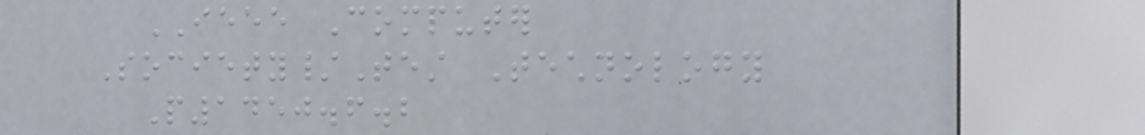IEEE Computer
Society/Test Technology
P1450.6.2
